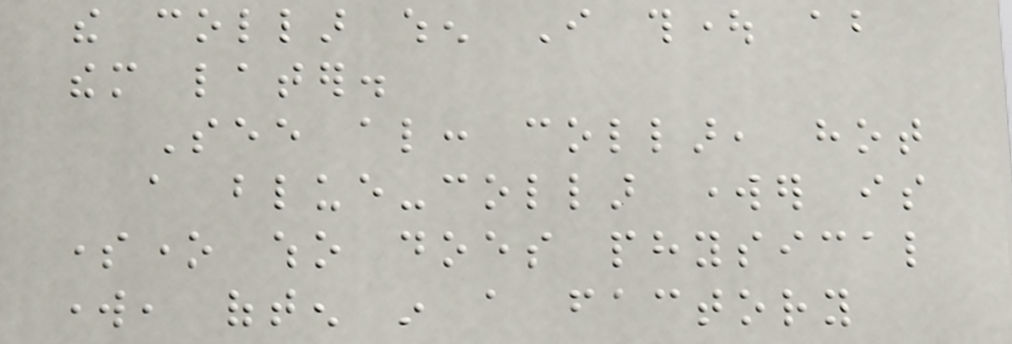the collar when I thought about
them later.
See also: collar, hot
a blue-collar worker is
someone who does physical
work, often in a factory
